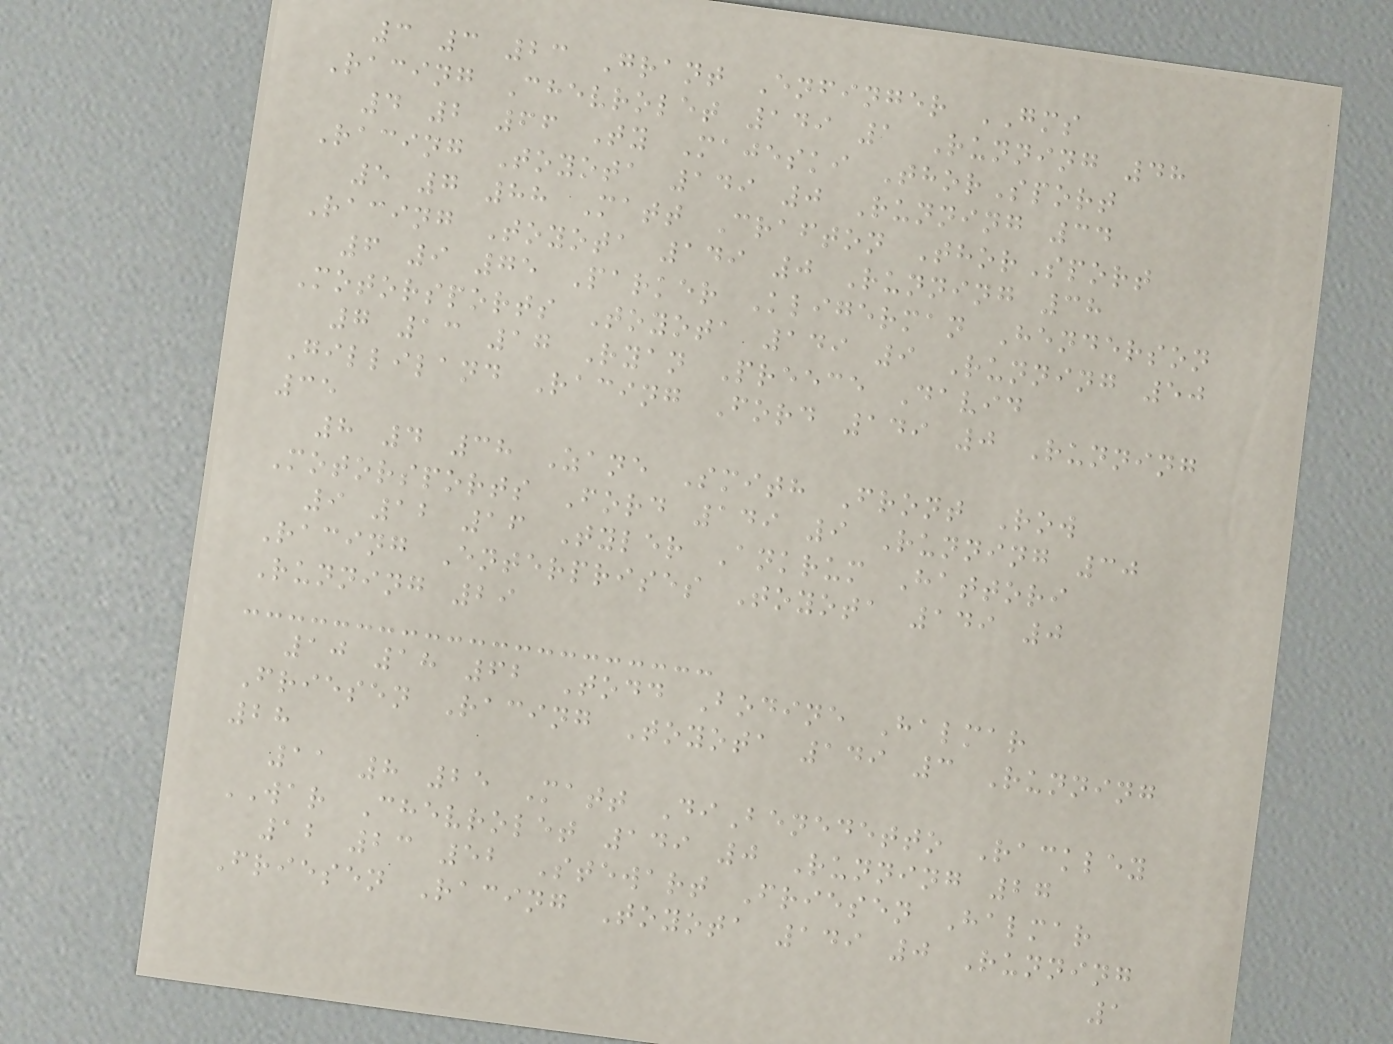3 3 23 Grant Enfinger GMS
Racing Chevrolet 149 1 Running 48
4 2 66 Ty Majeski ThorSport
Racing Toyota 149 0 Running 34
5 7 88 Matt Crafton ThorSport
Racing Toyota 149 0 Running 38
6 9 75 Parker Kligerman Henderson
Motorsports Toyota 149 9 Running 50
7 13 17 Ryan Preece David
Gilliland Racing Ford 149 0 Running
35
8 4 38 Zane Smith Front Row
Motorsports Ford 149 9 Running 30
9 12 16 Tyler Ankrum Hattori
Racing Enterprises Toyota 149 0
Running 29
10 18 62 Todd Bodine Halmar
Friesen Racing Toyota 149 3 Running
28
11 8 25 Matt DiBenedetto Rackley
WAR Chevrolet 149 0 Running 27
12 23 52 Stewart Friesen Halmar
Friesen Racing Toyota 149 0 Running
1
